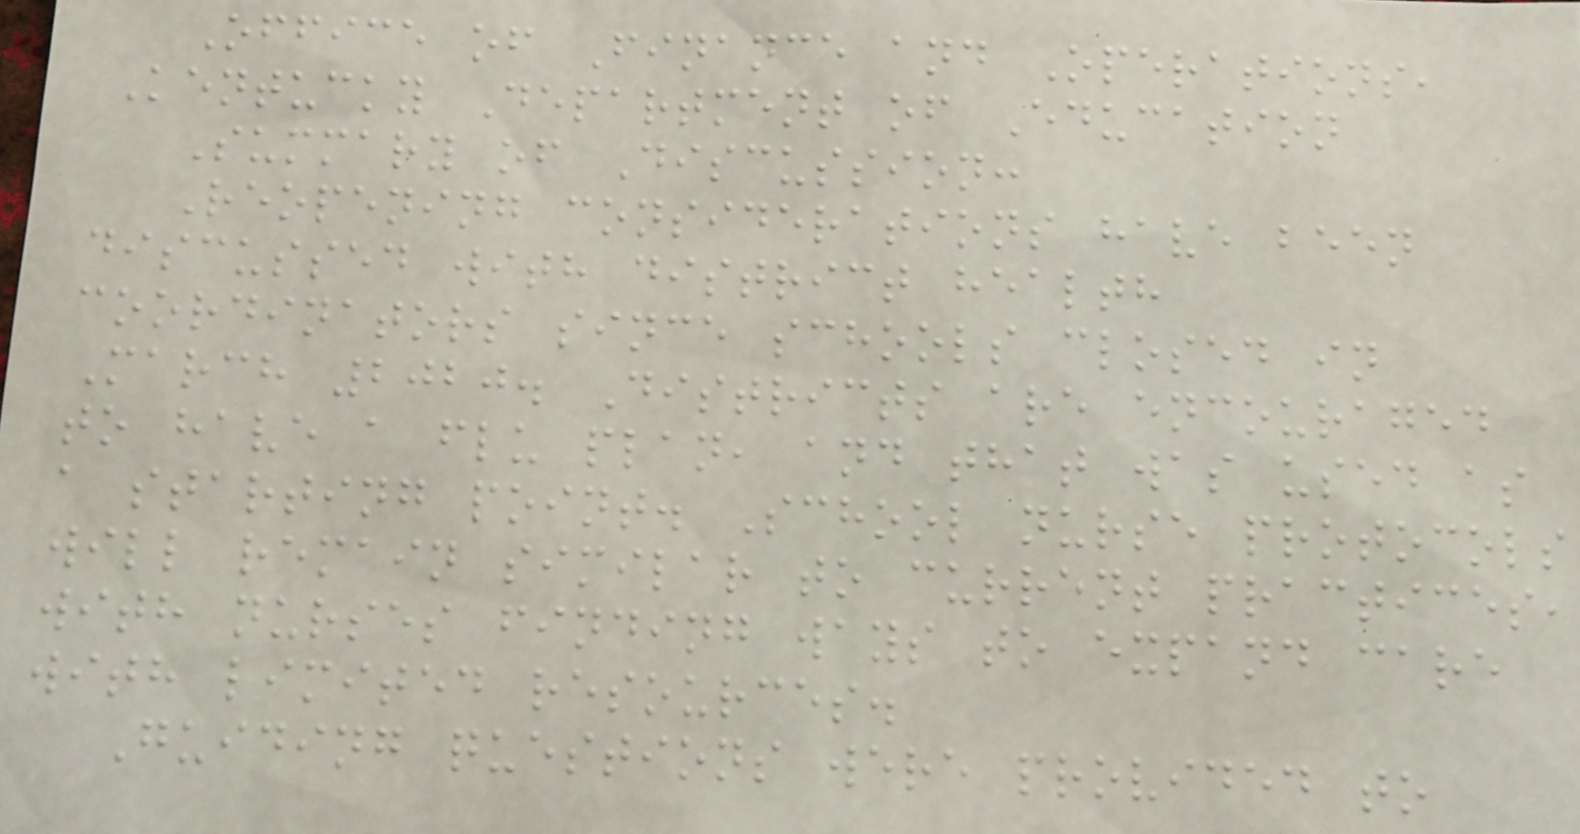Office of Finance and Operations,
Kentucky Department of Education
Summary of Discussion:
Reopening considerations have been
discussed with district health
coordinators since schools closed in
March 2020. Districts are encouraged
to have a flu plan, and that was used as
a starting point. School nurse protocols
will remain similar to current practices,
with nurses finding ways to expand care
with limited resources.
Guiding questions were provided to
